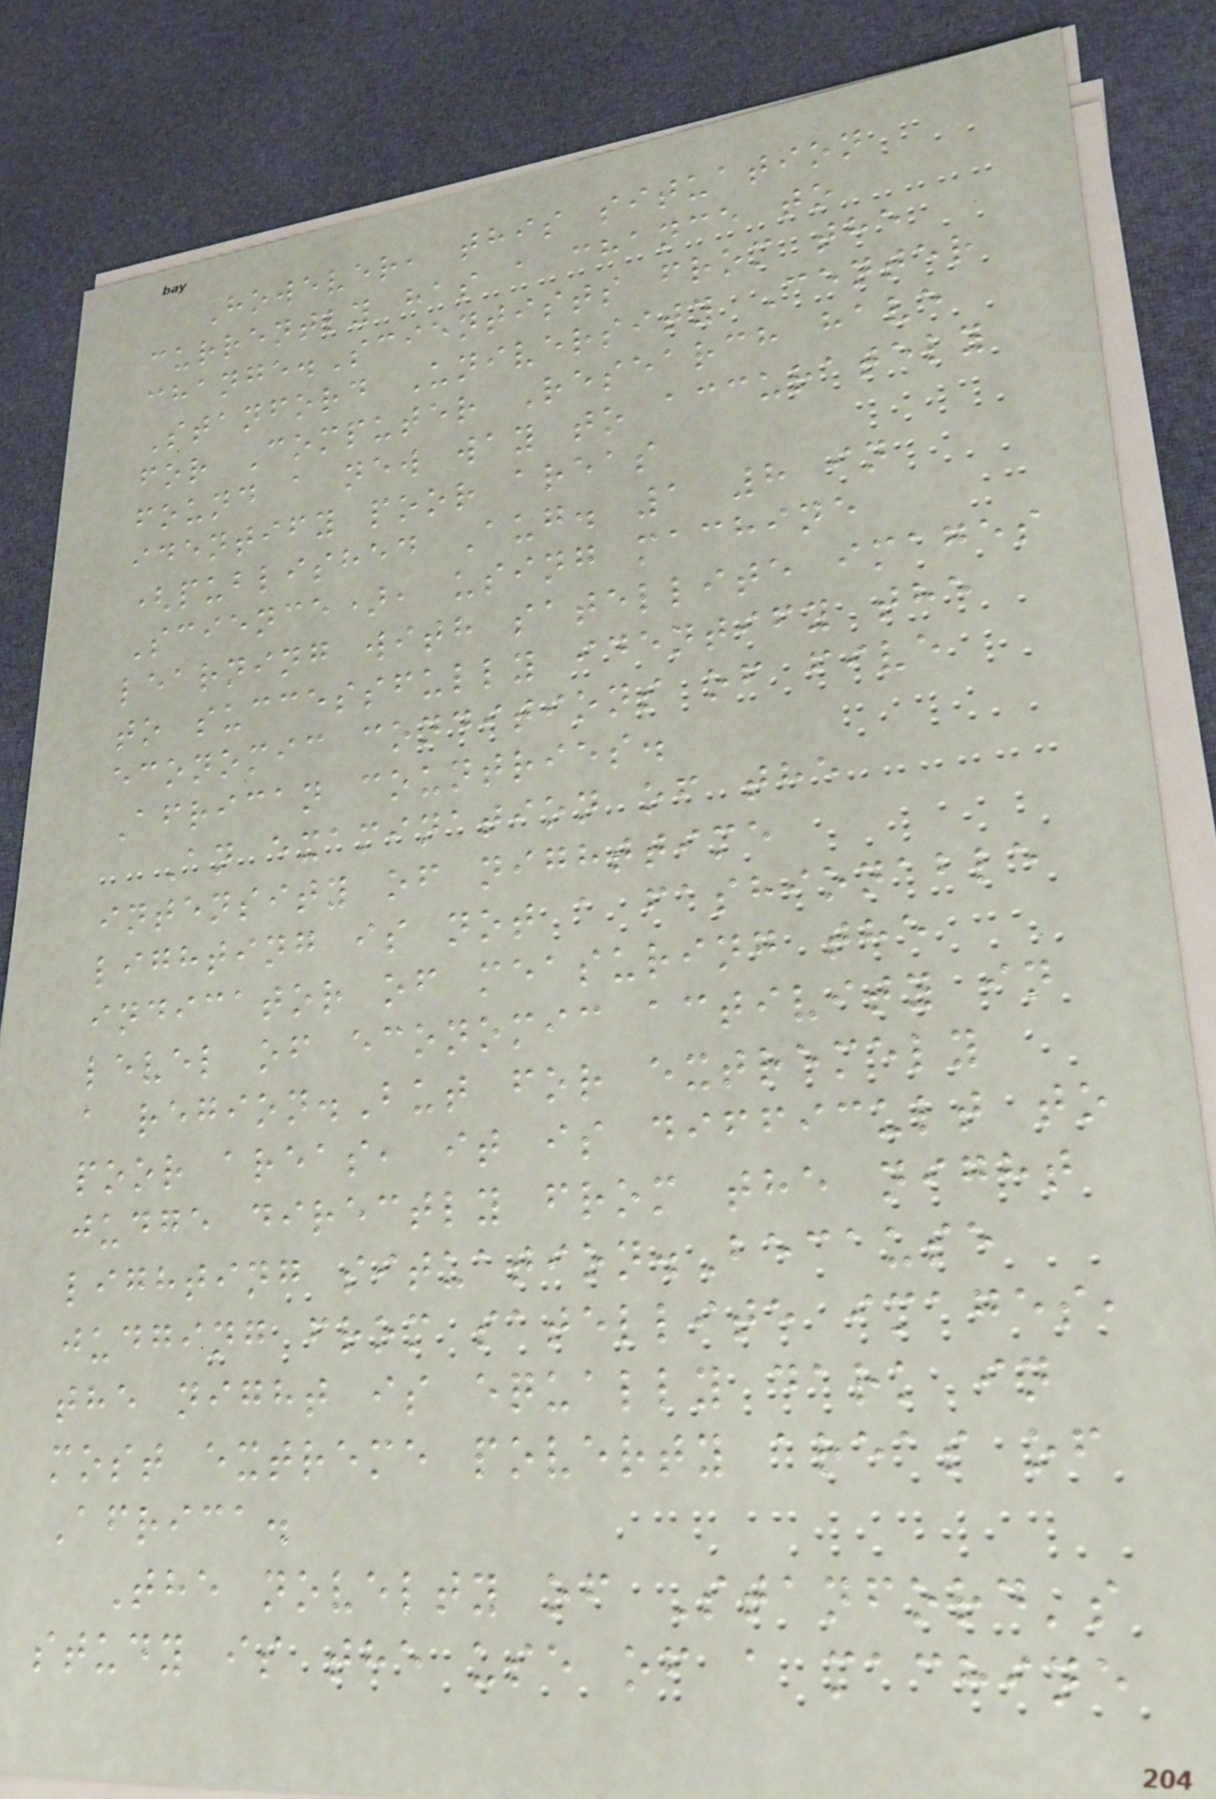However, this situation
currently has a chance to
change.Scientists from the
Stanford University Center
for Computer Research have
found a new way to accurately
identify poor areas
(published Aug. 1 8 in
Science), using machine
learning with satellite images
to successfully identify the
economic conditions of five
African countries.
An examination of the
intensity of nighttime
lighting is not a fashionable
indicator of measuring the
level of economic activity in
a region.But for extremely
poor areas, it is difficult to
judge directly from the night
lighting situation.Because
judging from satellite images,
the night is equally dark in
most extreme poverty areas of
Africa.
The novelty of Stanford's
study is the use of a machine
